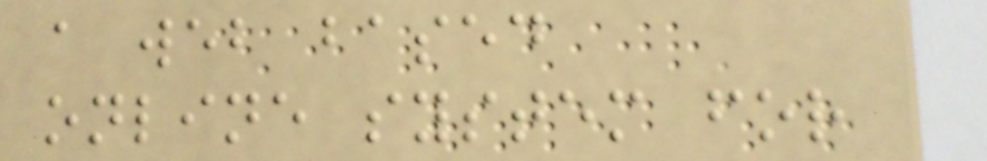a web based
online system for
